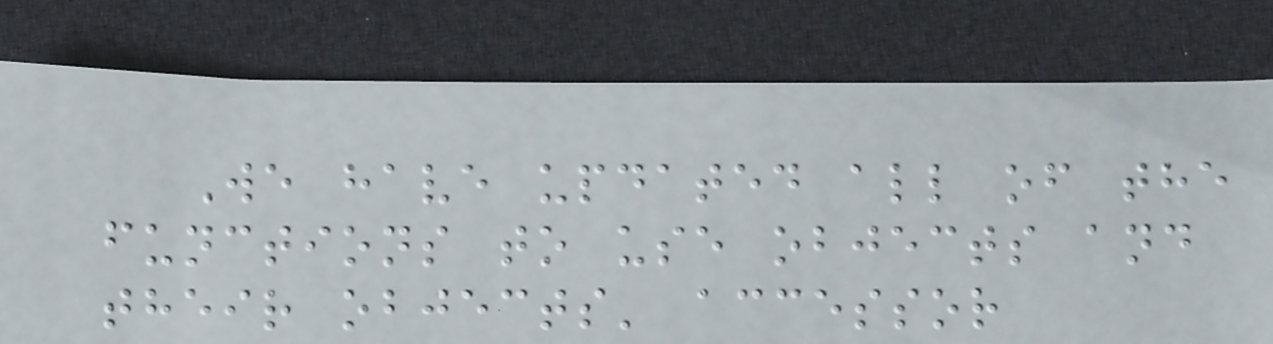We have updated all of the
functions to use objects and
their objects' accessor
